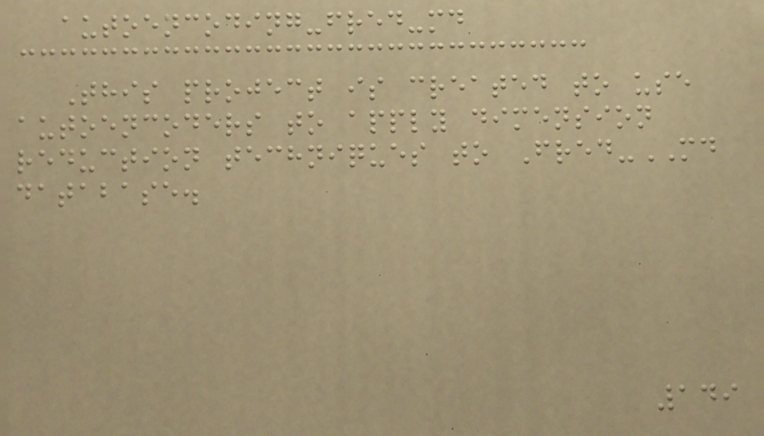autoencoding-fred-md
This project is created to use
autoencoders to apply dimension
reduction techniques to Fred-MD
database.
149
